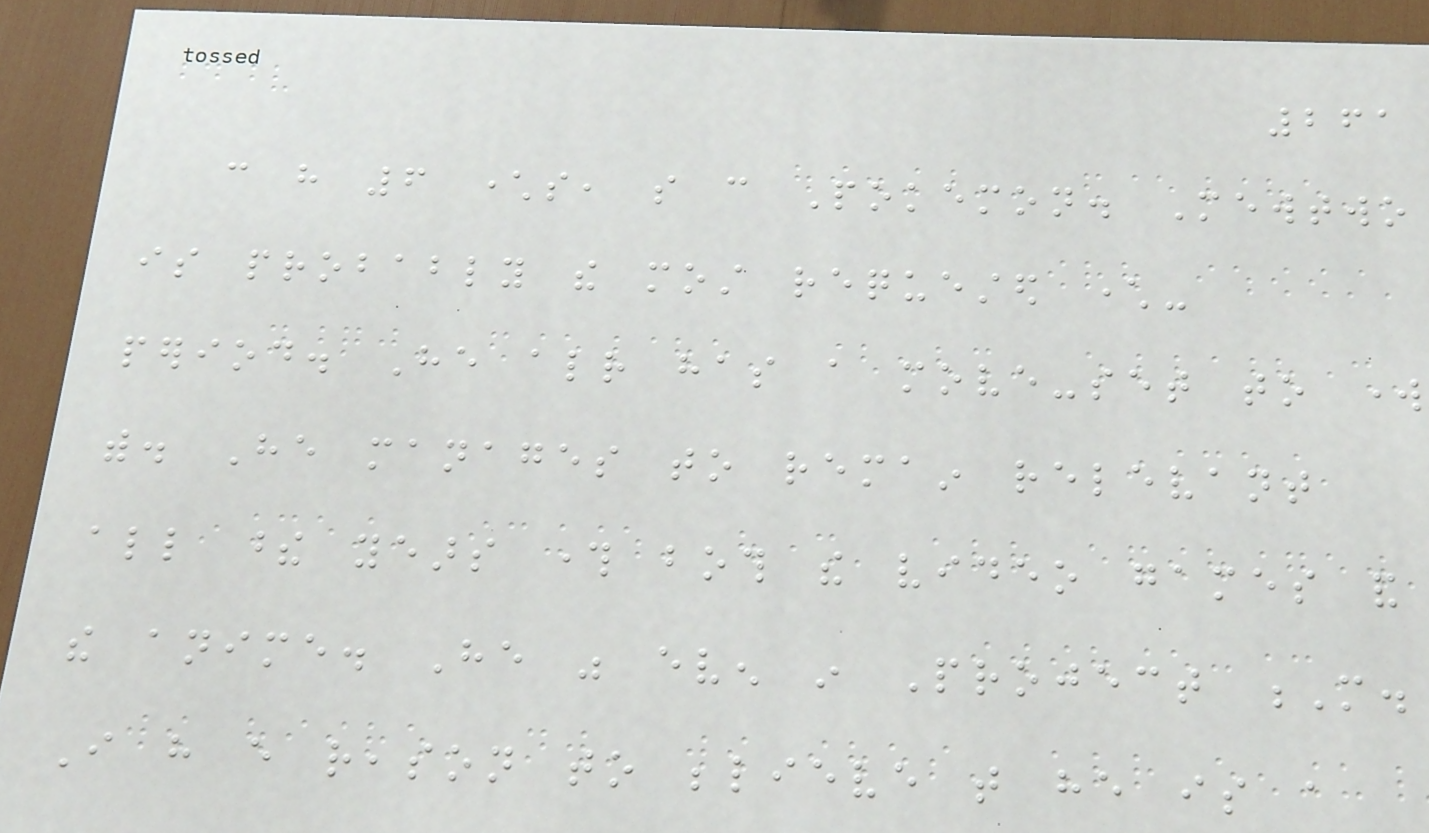261
can have 6 characters, so can Pokemon. Mewtwo
is probably the most requested character-
period. He already has a move-set to work
with. He manages to remain relevant
all these years through both the video games and
the anime. He was even in Project M.
I have every reason to believe that he is a
